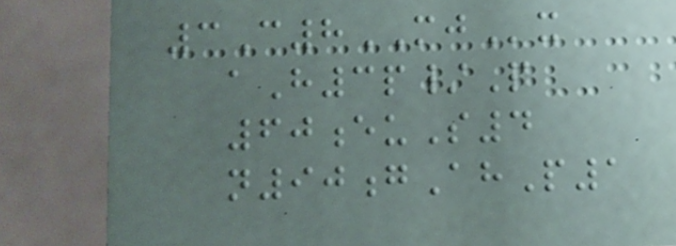3C8MJx
aH3p/P
60euS4
n90gAhP1
